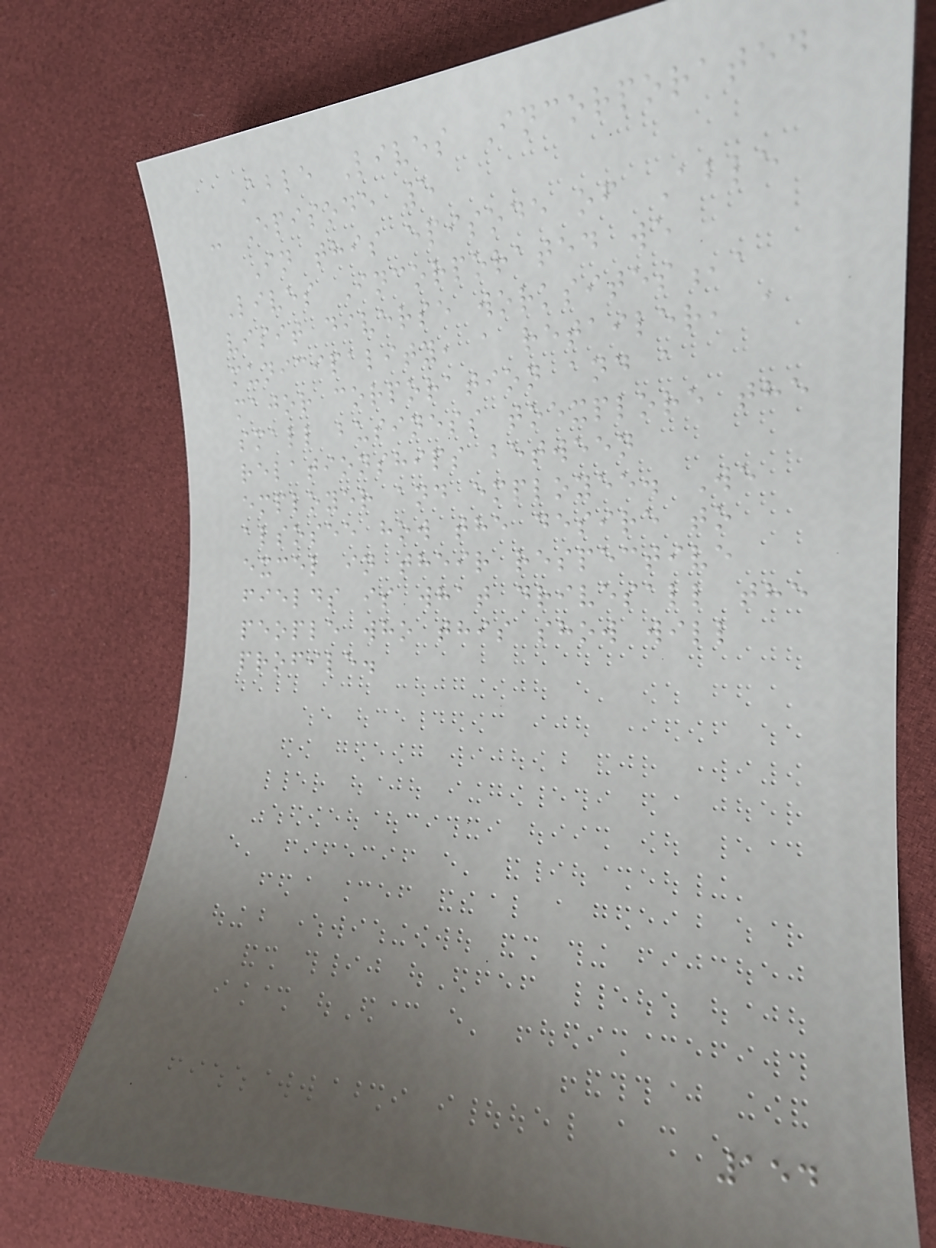Able Lives Incorporated
- Episode 5
In this episode of Able
Lives Incorporated we
visit diverse worksites,a
municipality, a retailer, a
major corporation and a
small business toexplore the
relationships between
employer and employee. We
alsosee how the desire to
excel in their respective
fields is what drivesall the
people who this show will
profile.
154
